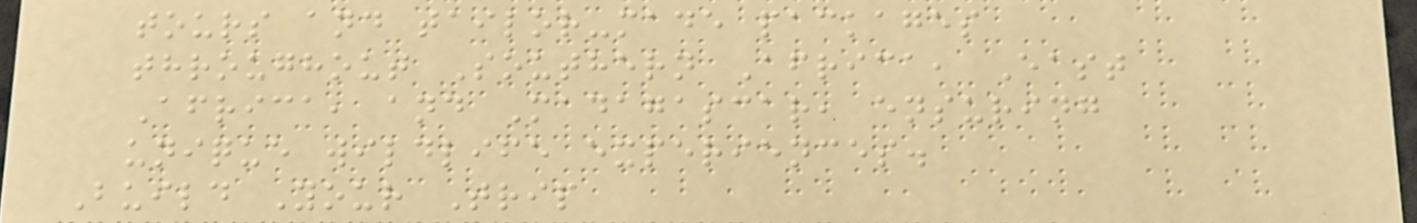tours and tailor-made packages
throughout Southern Africa, East
Africa, and Madagascar, ensuring
unique wildlife experiences.
Build Your Trip
